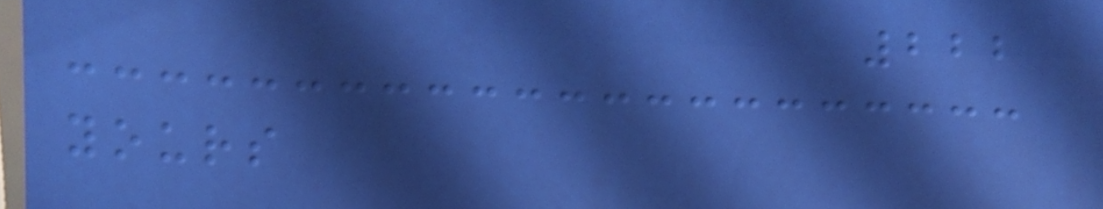222
yours
